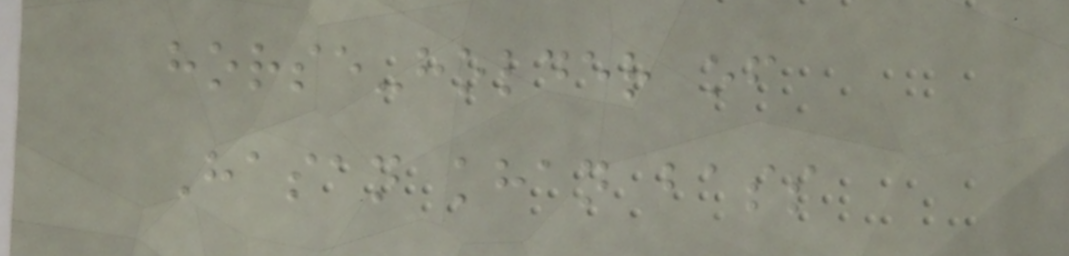horse-holder of
Hasan khan bass
